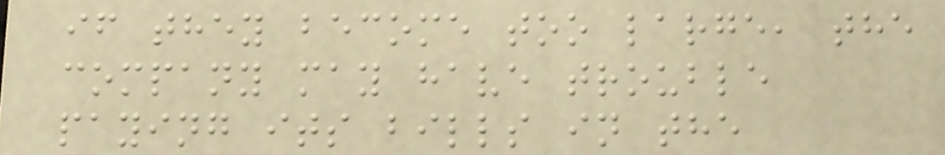if they become too large, the
company may have trouble
paying its bills in the
